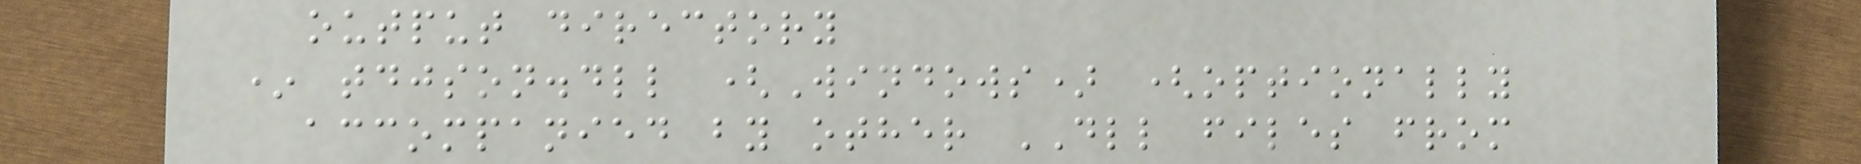output directory
* tdjson.dll (Windows) (optionally
accompanied by other DLL files from
